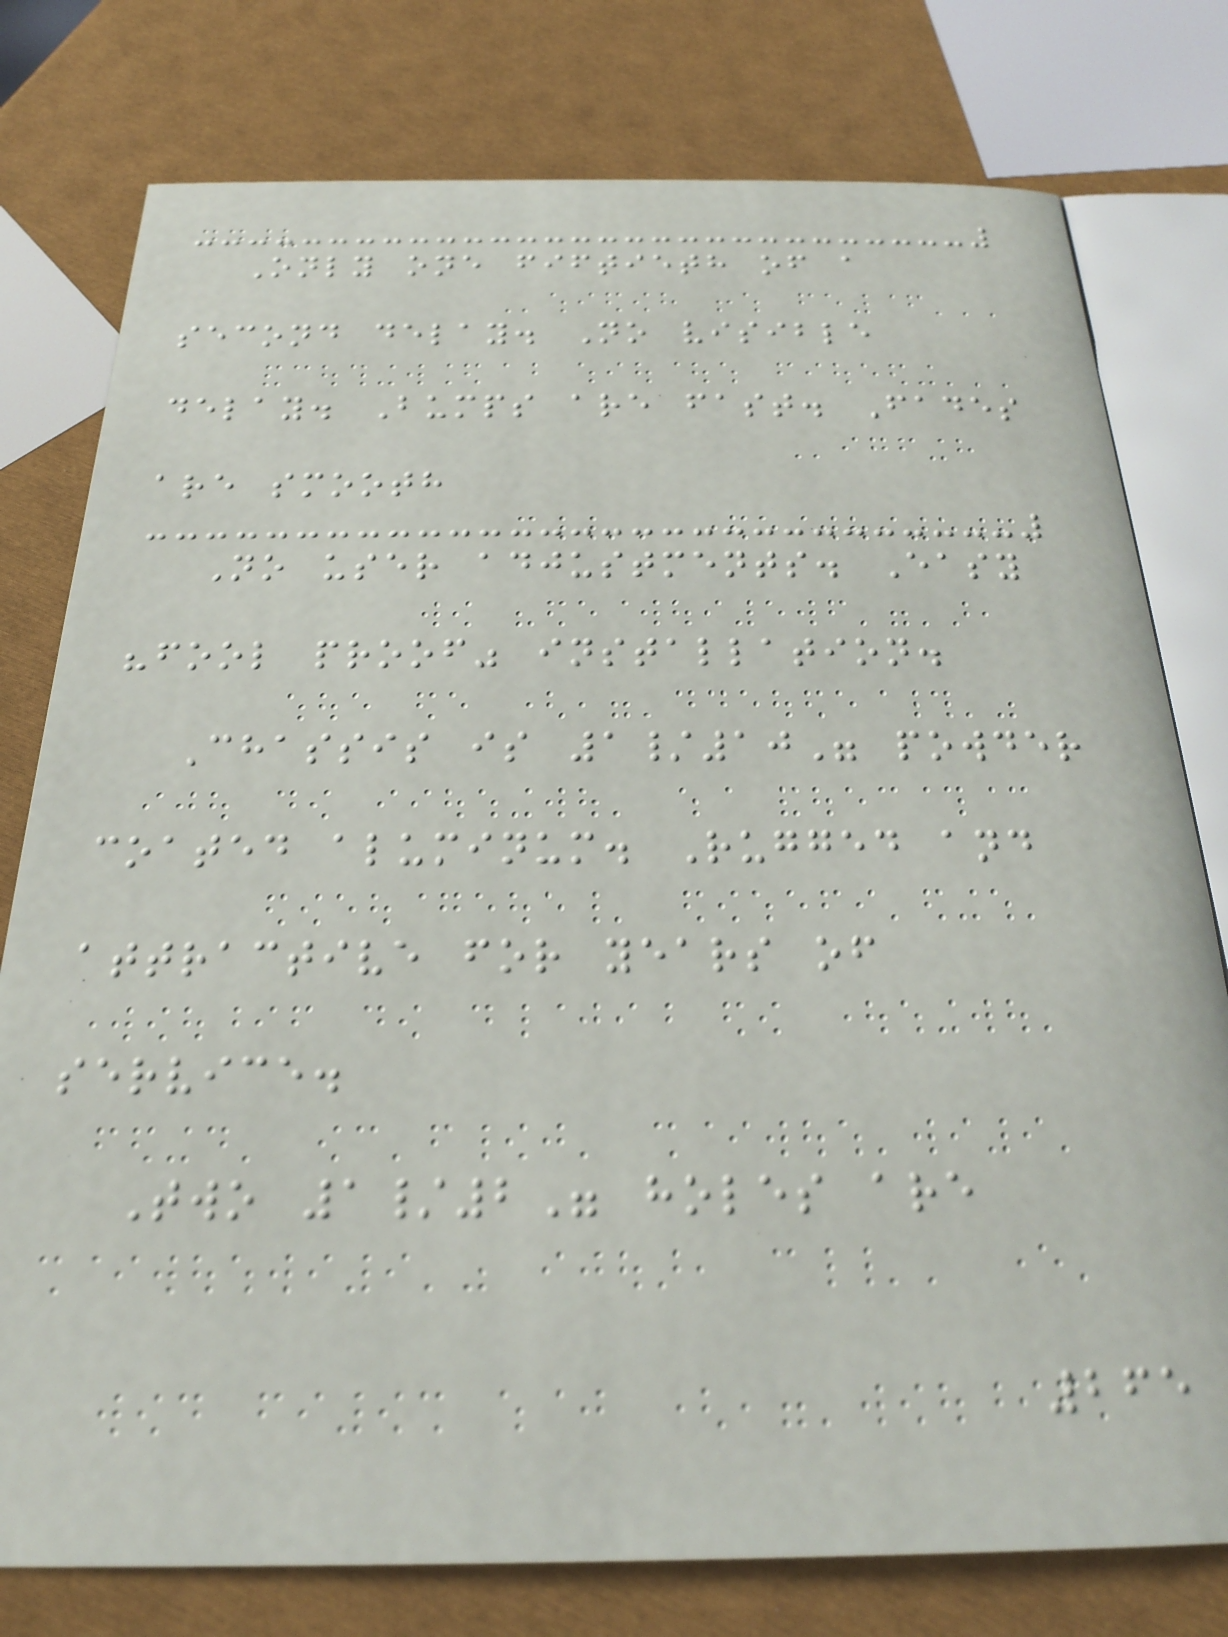Only one fiftieth of a
second delay. No visible
delay. Bumps are fast. Fades
are smooth
No user adjustments. Easy
"fool proof" installation.
Chassis is 1/10" powder
coated aluminum. Rugged and
attractive for years of
service.
Two 1/2" holes are
265
